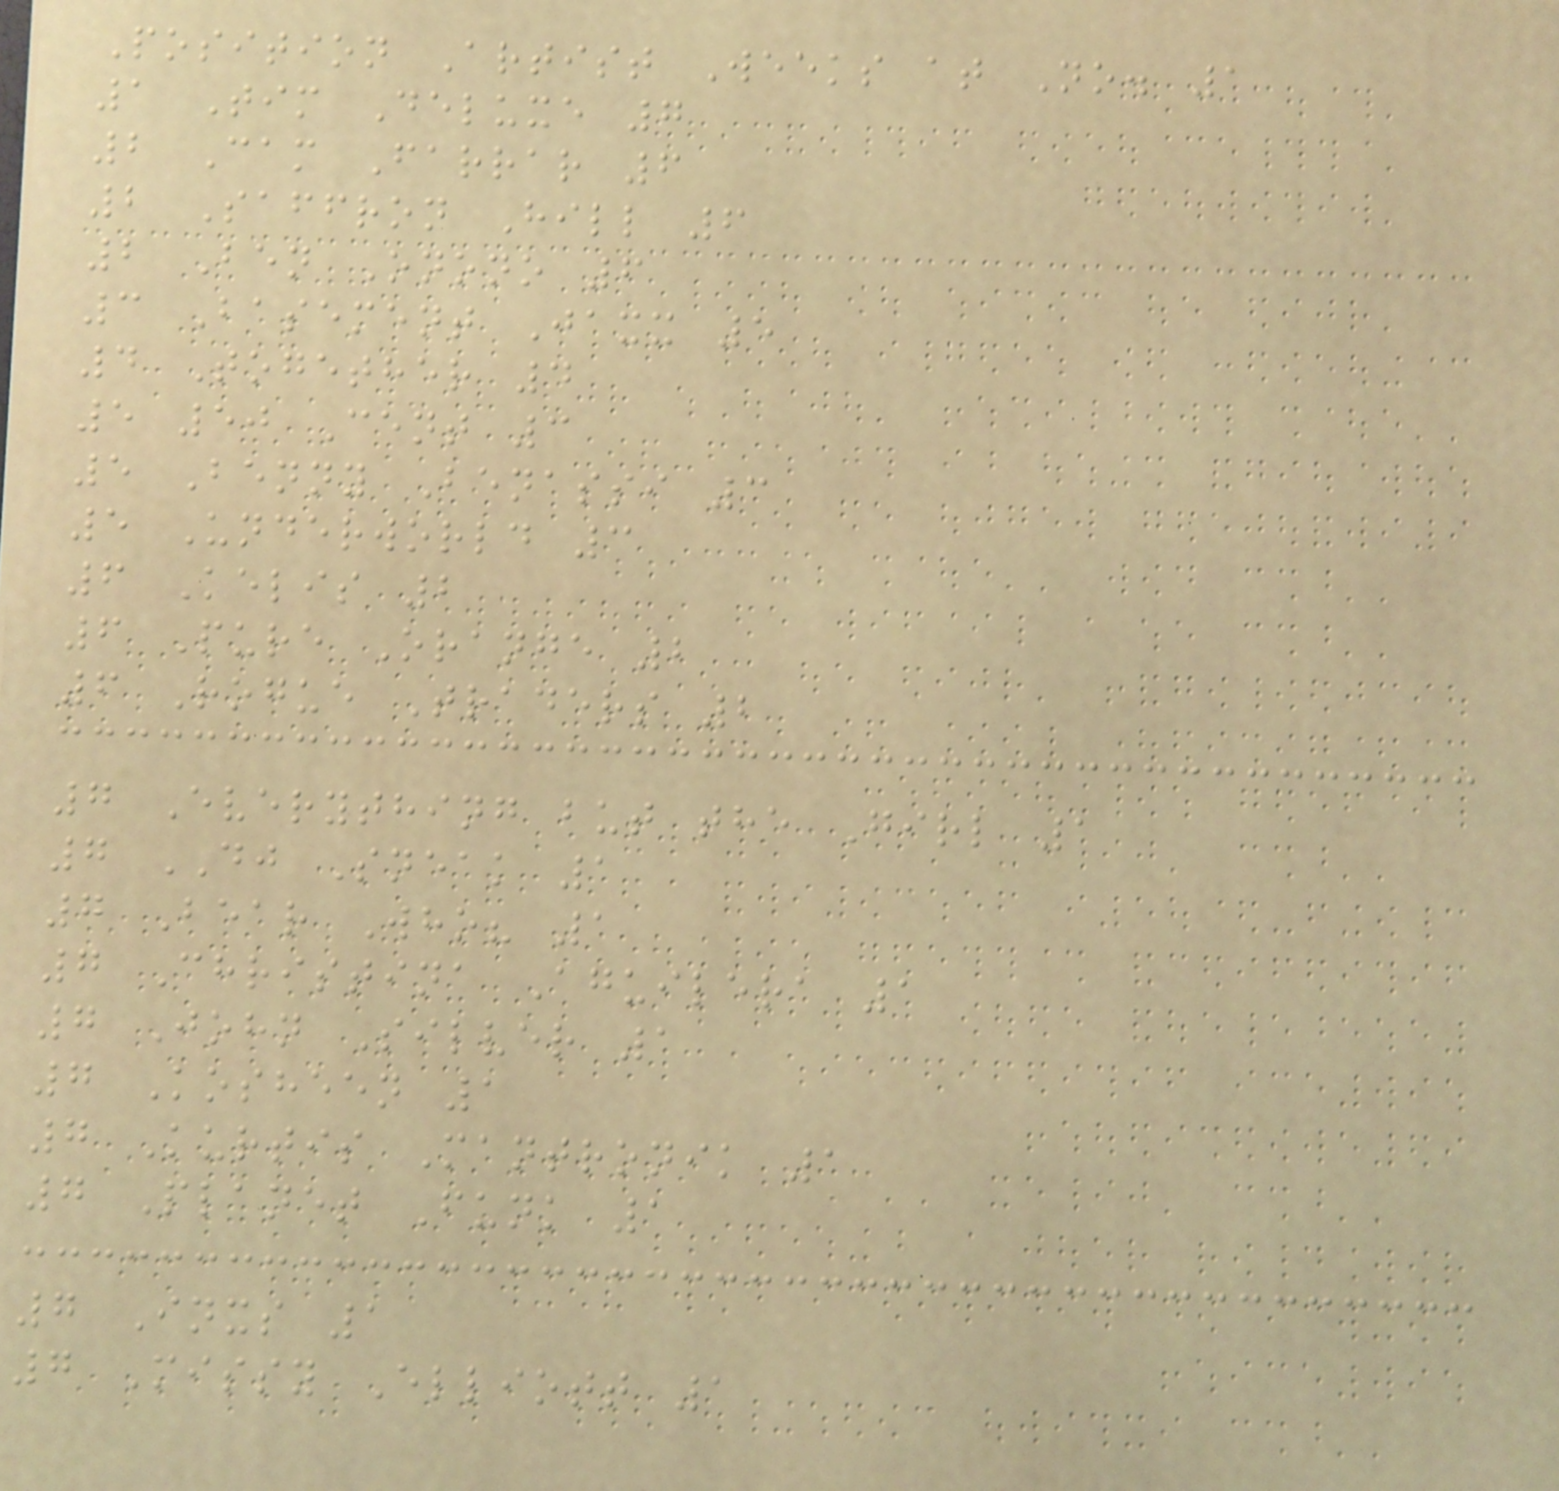Position Artist Weeks at No. 1
1 Tim Deluxe 7
2 Cam Farrar 6
2 Saffron Hill 6
2 Ben Onono 6
3 Basement Jaxx 5
4 Together 4
5 50 Cent 3
5 Benny Benassi 3
5 Underworld 3
6 Kelis 2
6 Pure Orange 2
6 Rogue Traders 2
7 Everything but the Girl 1
7 DJ Sneak 1
7 Bear Who? 1
7 Christina Aguilera 1
7 John Silver 1
7 Kosheen 1
7 Kurtis Mantronik 1
7 Planet Funk 1
7 Inxs 1
7 Missy Elliott 1
